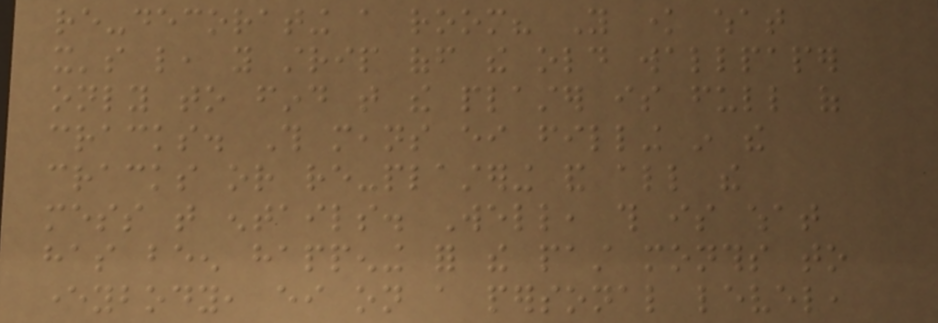re-decorating a room? You know what
it's like, you strip off the old wallpaper
only to find that the plaster is full of
cracks. This means either filling in the
cracks or re-plastering and all the
mess that entails. Well, this is what
has been happening for the past months to
everybody, either on a personal level,
